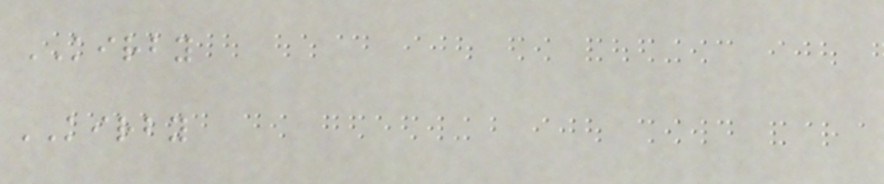KIRBY
KIRBY
